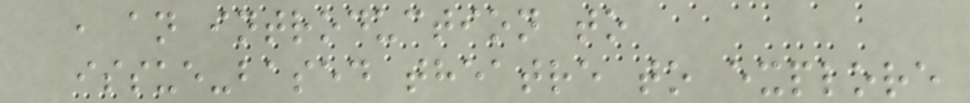, an introduction to
issue-based theatre to explore
